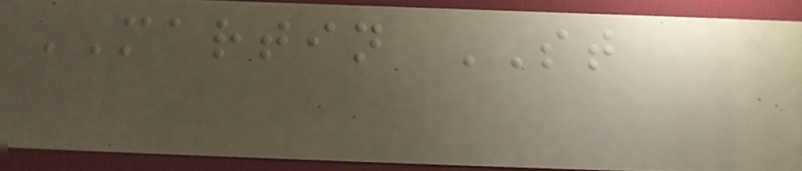MARTIN ST
